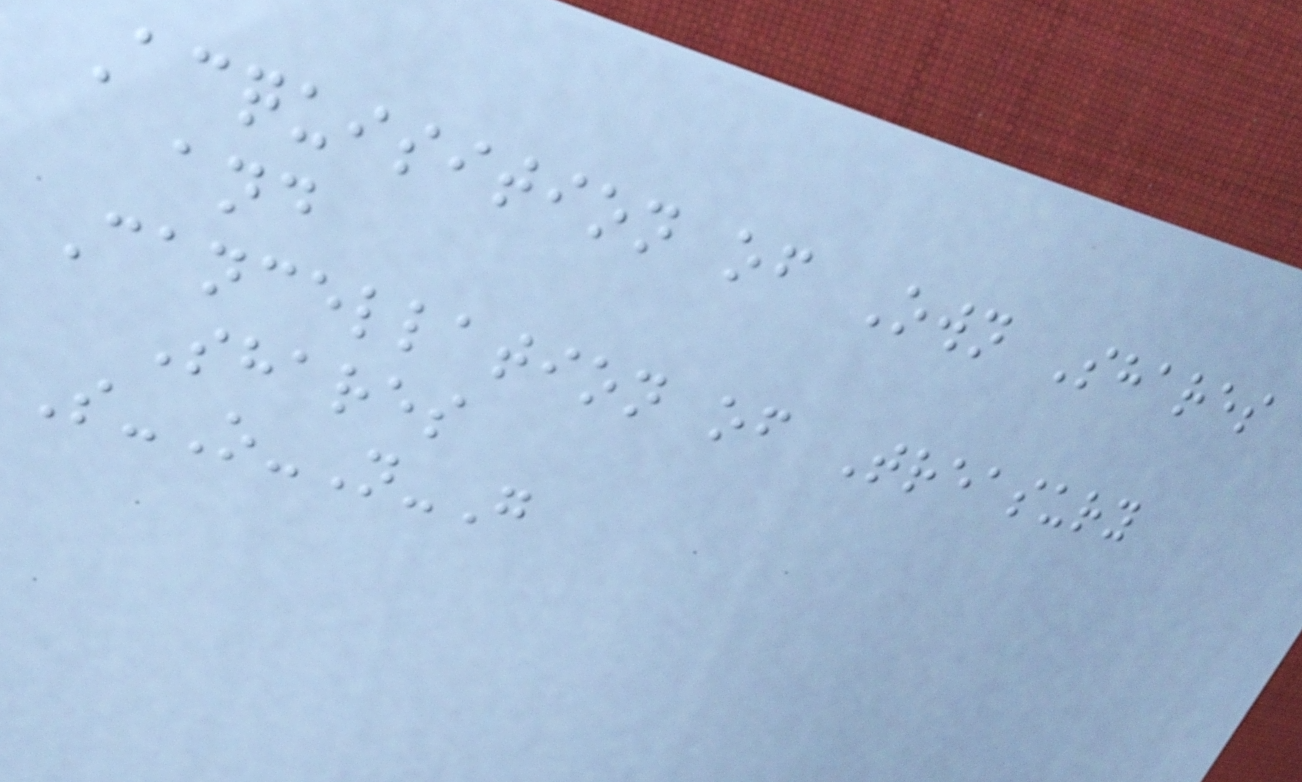Acquisition of Own Shares
and
Cancellation of Treasury
Shares
S-O-N-G
